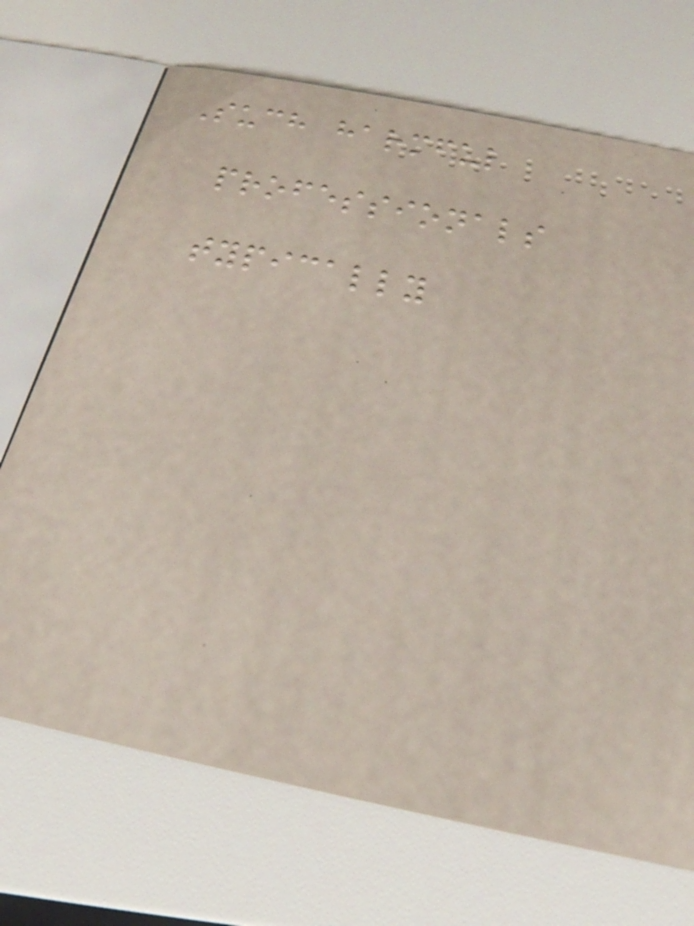Such harmful
professionals
typically
